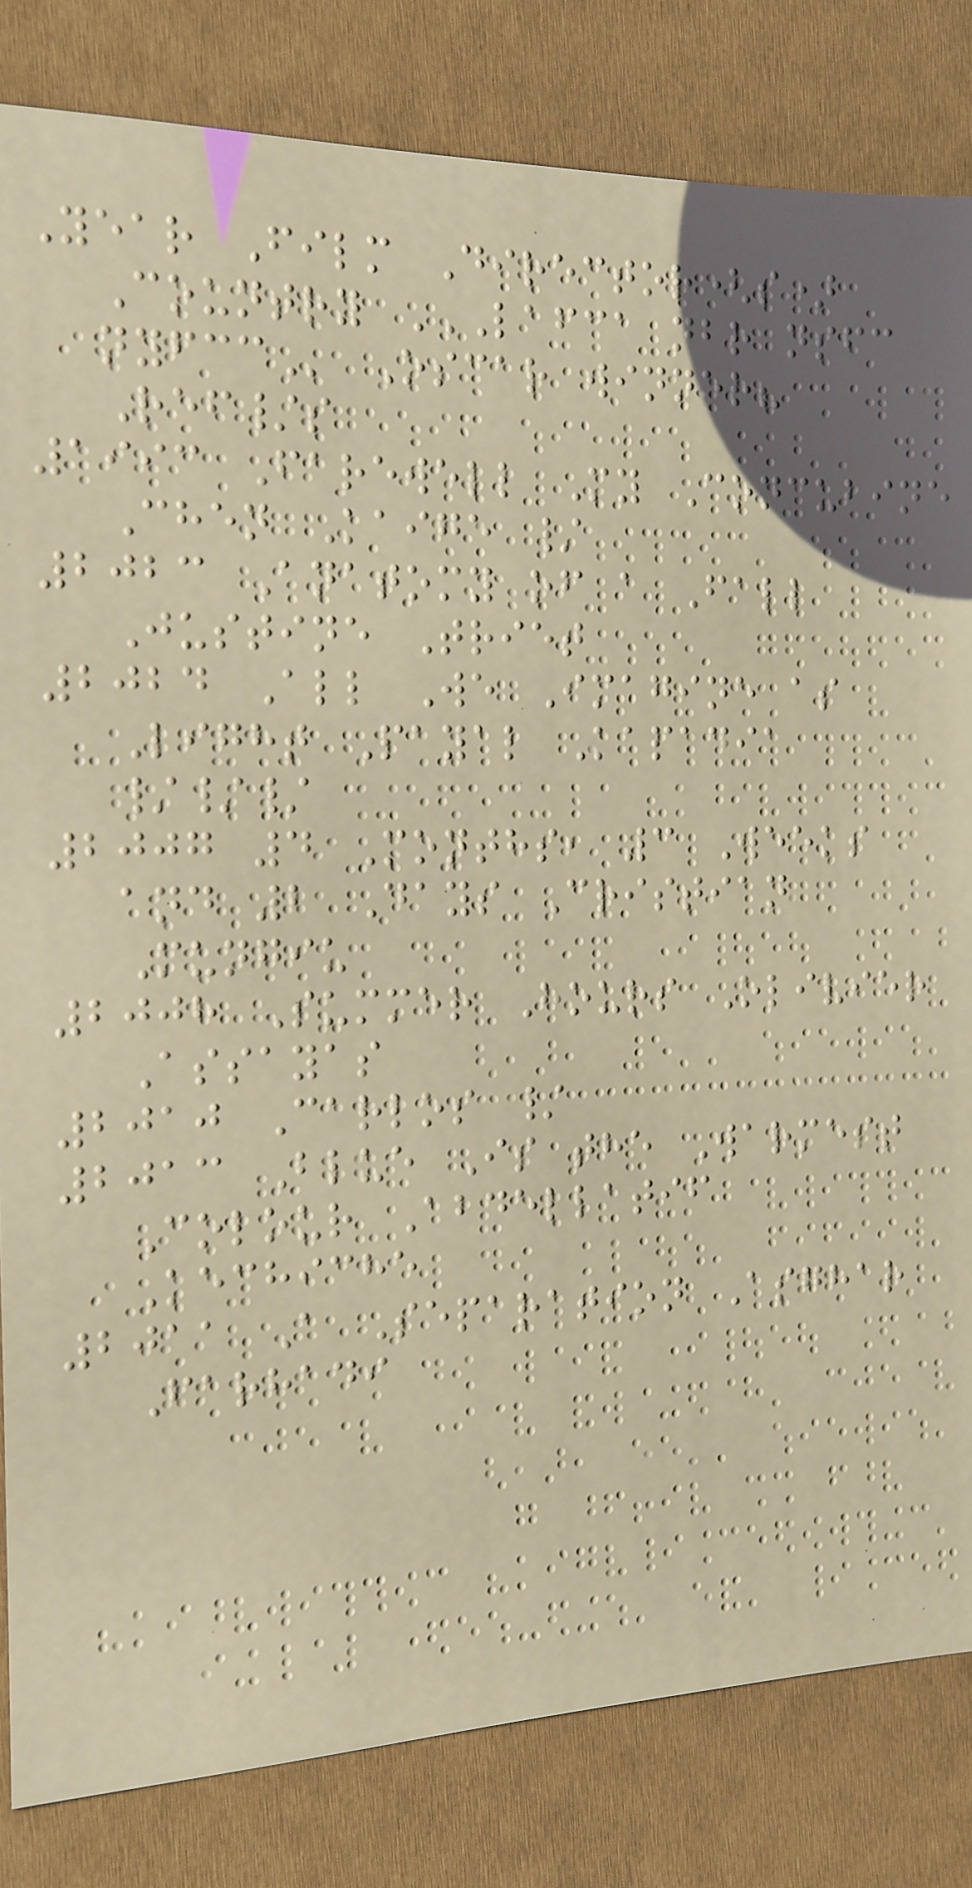Year Film Director(s)
Country LAFCA NBR NSFC
NYFCC Oscar winner?
Ref/s
1993 Farewell My Concubine
Chen Kaige /
2023 Anatomy of a Fall
Justine Triet
2024 All We Imagine as
Light Payal Kapadia
///
2007 4 Months, 3 Weeks
and 2 Days Cristian
Mungiu
2008 Summer Hours Olivier
Assayas
2010 Carlos /
2013 Blue Is the Warmest
Colour Abdellatif
Kechiche
2011 A Separation Asghar
Farhadi
